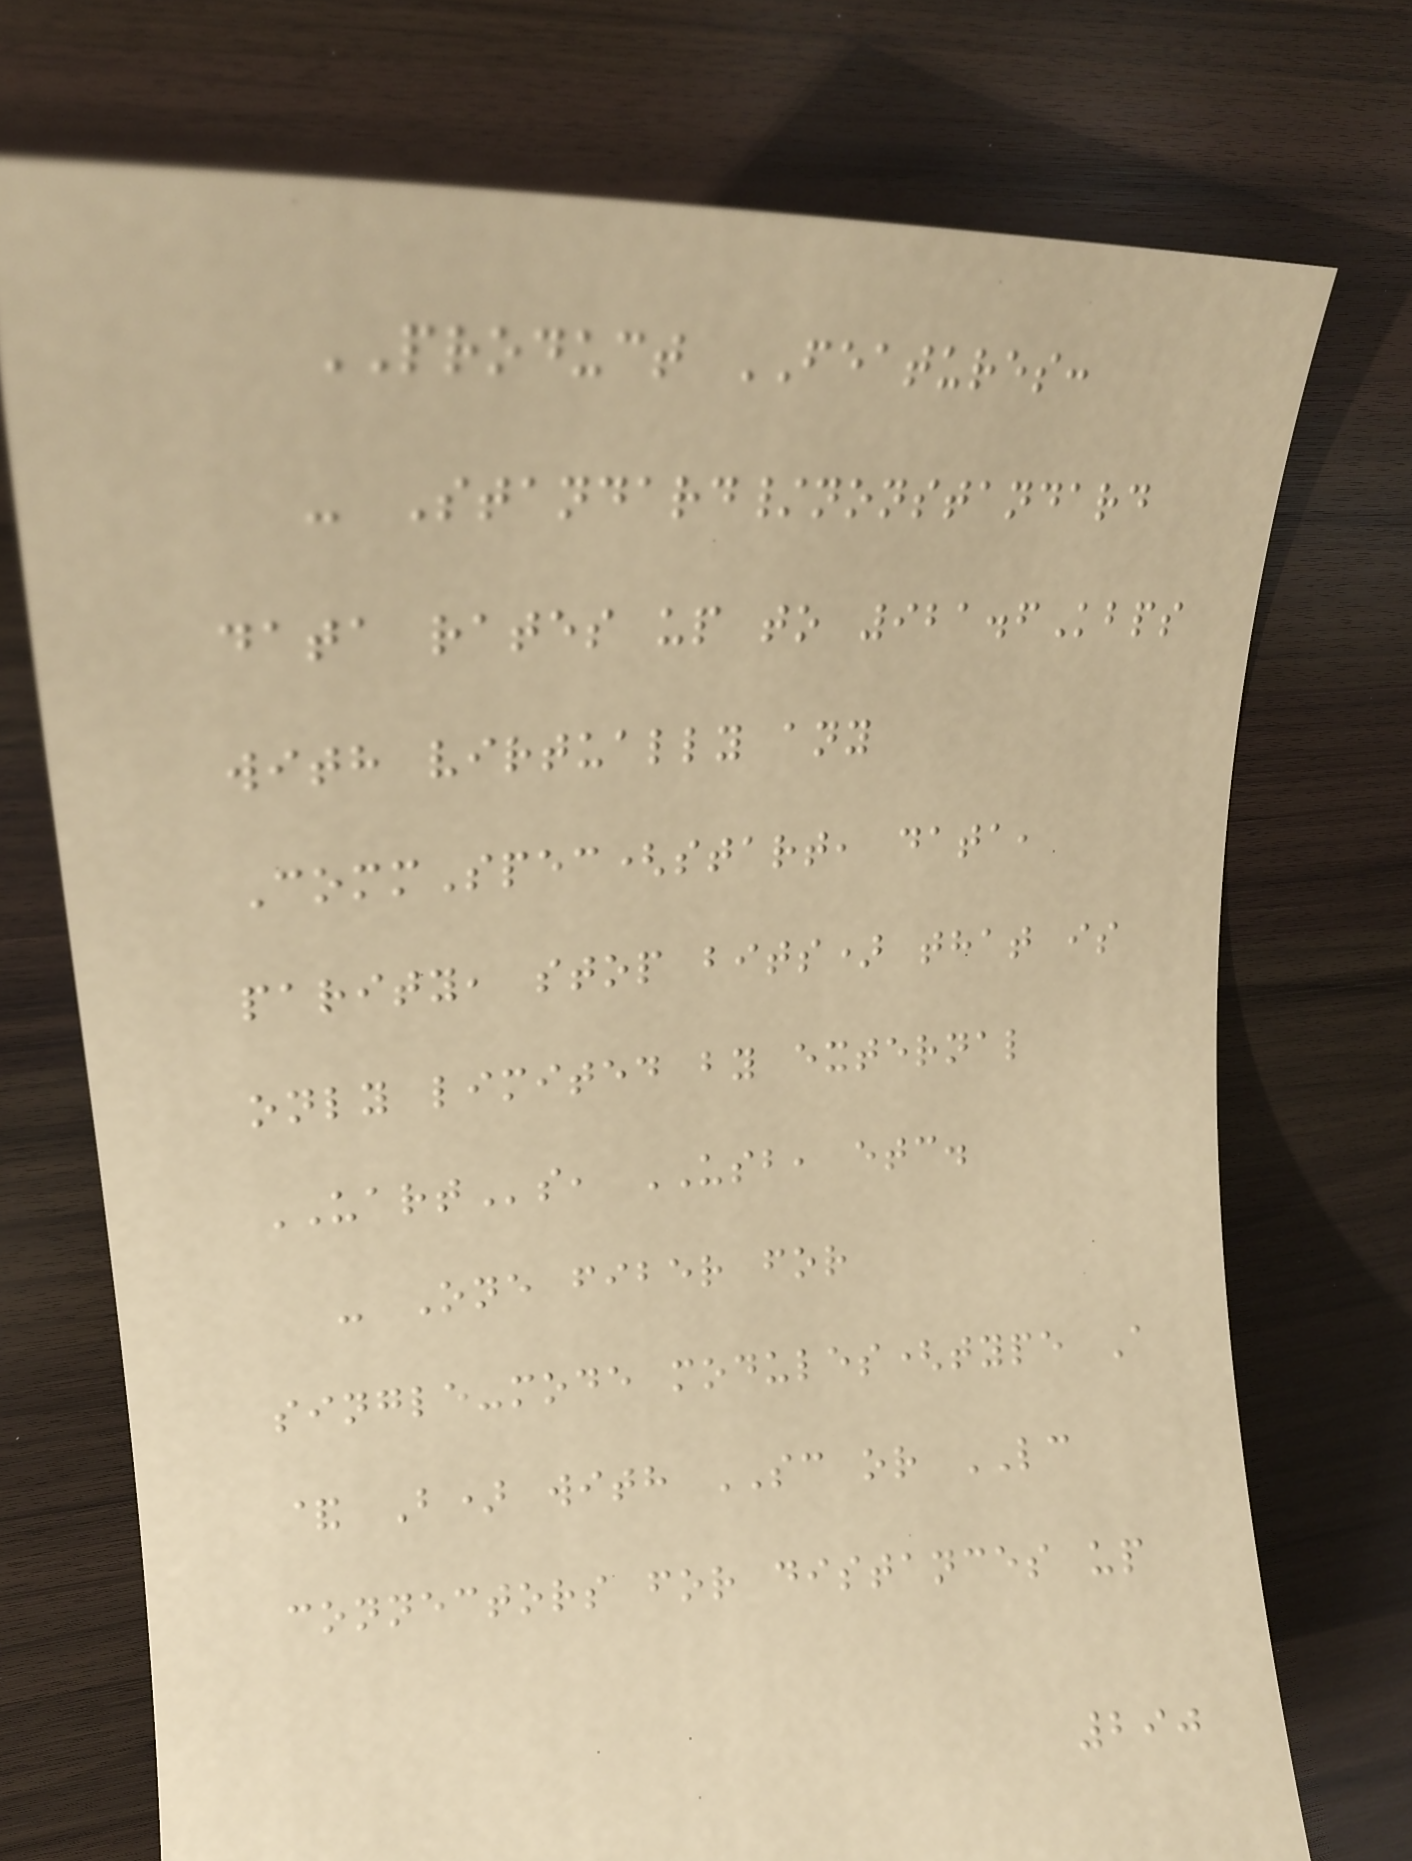PRODUCT FEATURES:
- Standard/nonstandard
data rates up to 921.6Kbps
with virtually any
CommSpec(start, data,
parity, stop bits) that is
only limited by external
UARTs, USB, etc.
- One fiber for
single-mode modules(type A
& B) with SC or LC
connectors for distances up
290
